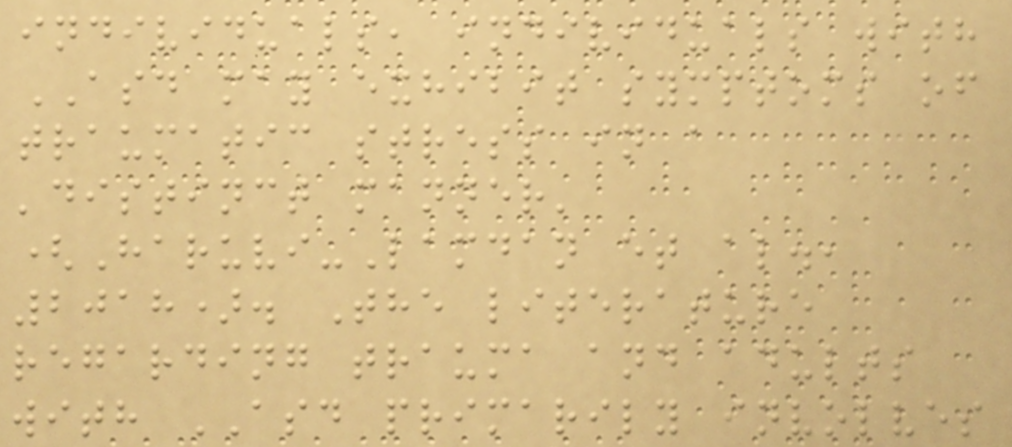individuals, individuals with
ASD may exhibit symptoms of
traumatic stress in a
'distinct manner'
(Haruvi-Lamdan et al.,
2018). The literature
regarding trauma and adults
with ASD primarily involves
